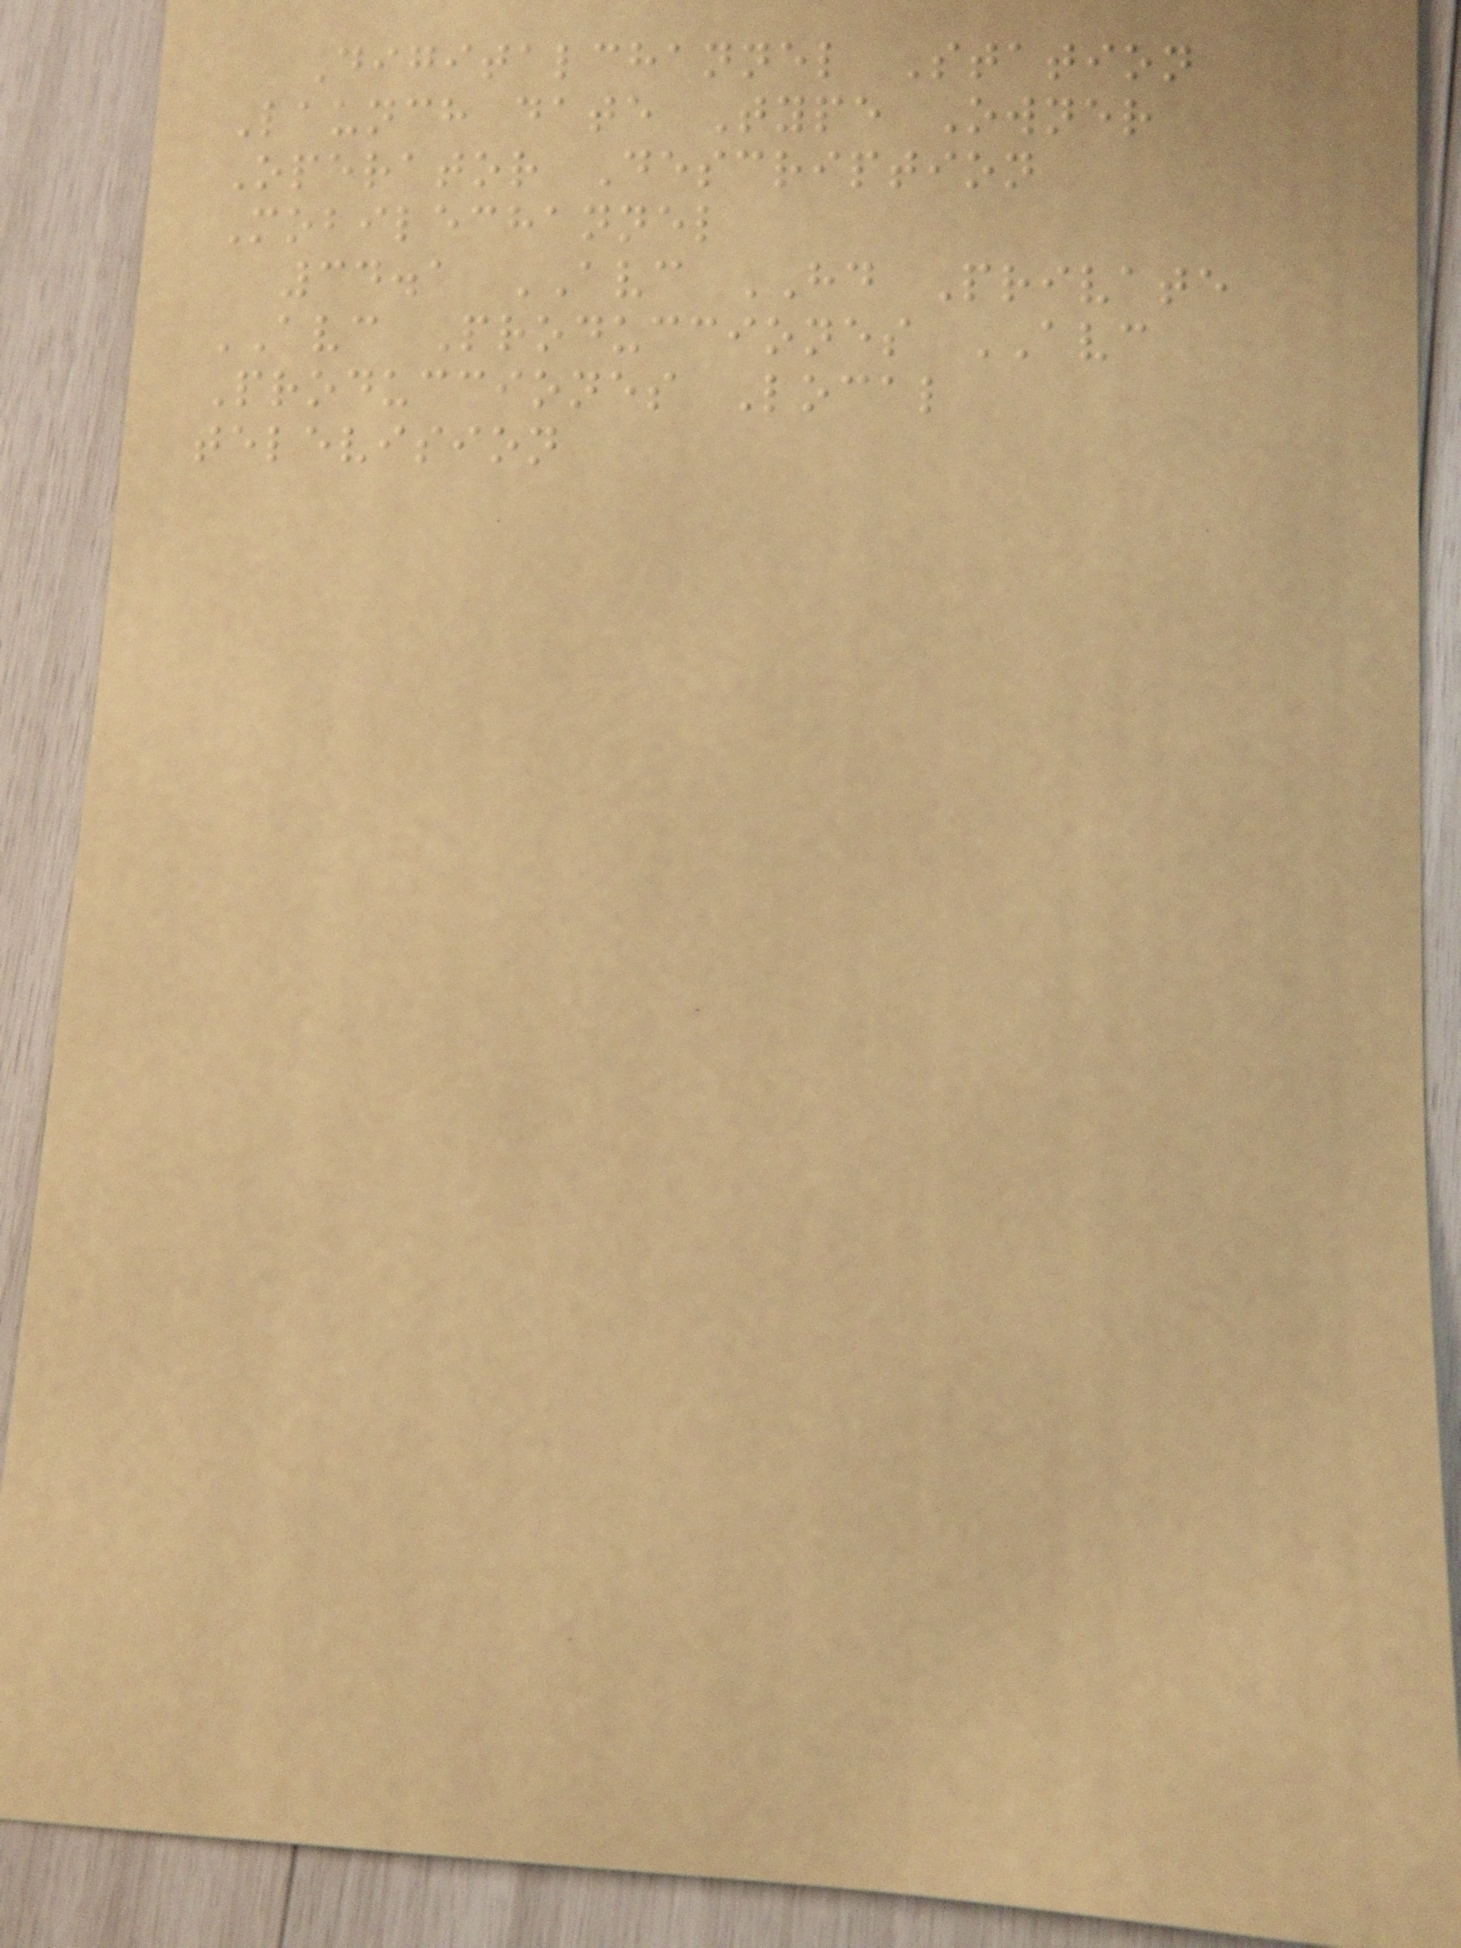Digitalchannel Station
Launch date Type Owner
Operator Description
Mobilechannel
34.1 AVC HD Private
AVC Producciones AVC
Producciones Local
television
